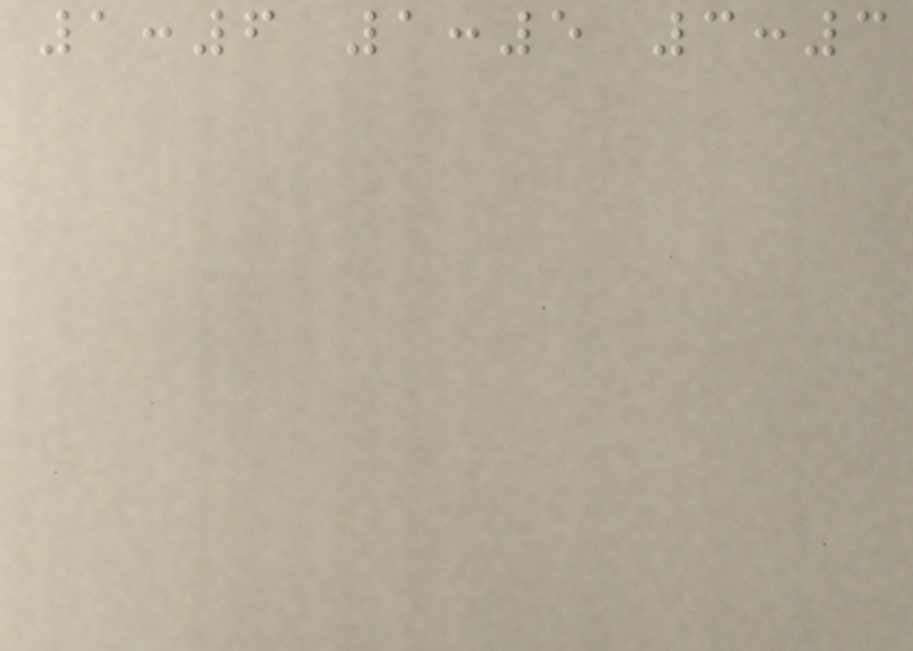1:6 1:5 3:3
